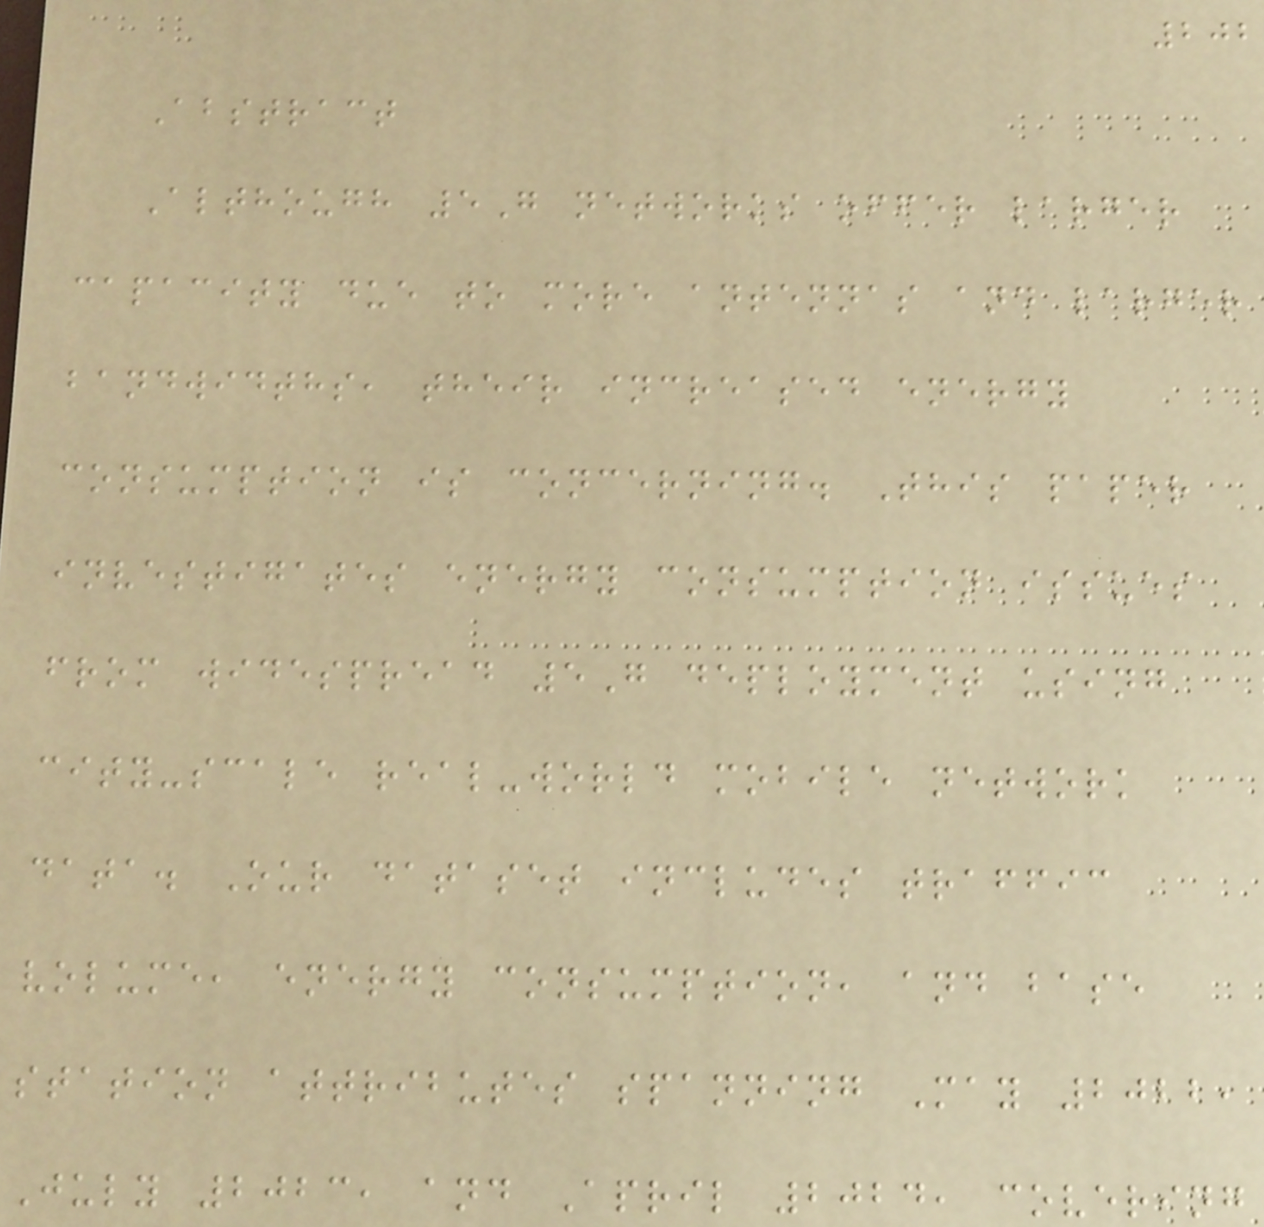202
Abstract
Although 5G networks offer larger
capacity due to more antennas and larger
bandwidths, their increased energy
consumption is concerning. This paper
investigates energy consumption issues
from widespread 5G deployment using
city-scale real-world mobile network
data. Our dataset includes traffic
volume, energy consumption, and base
station attributes spanning May 2022,
July 2023, and April 2024, covering
